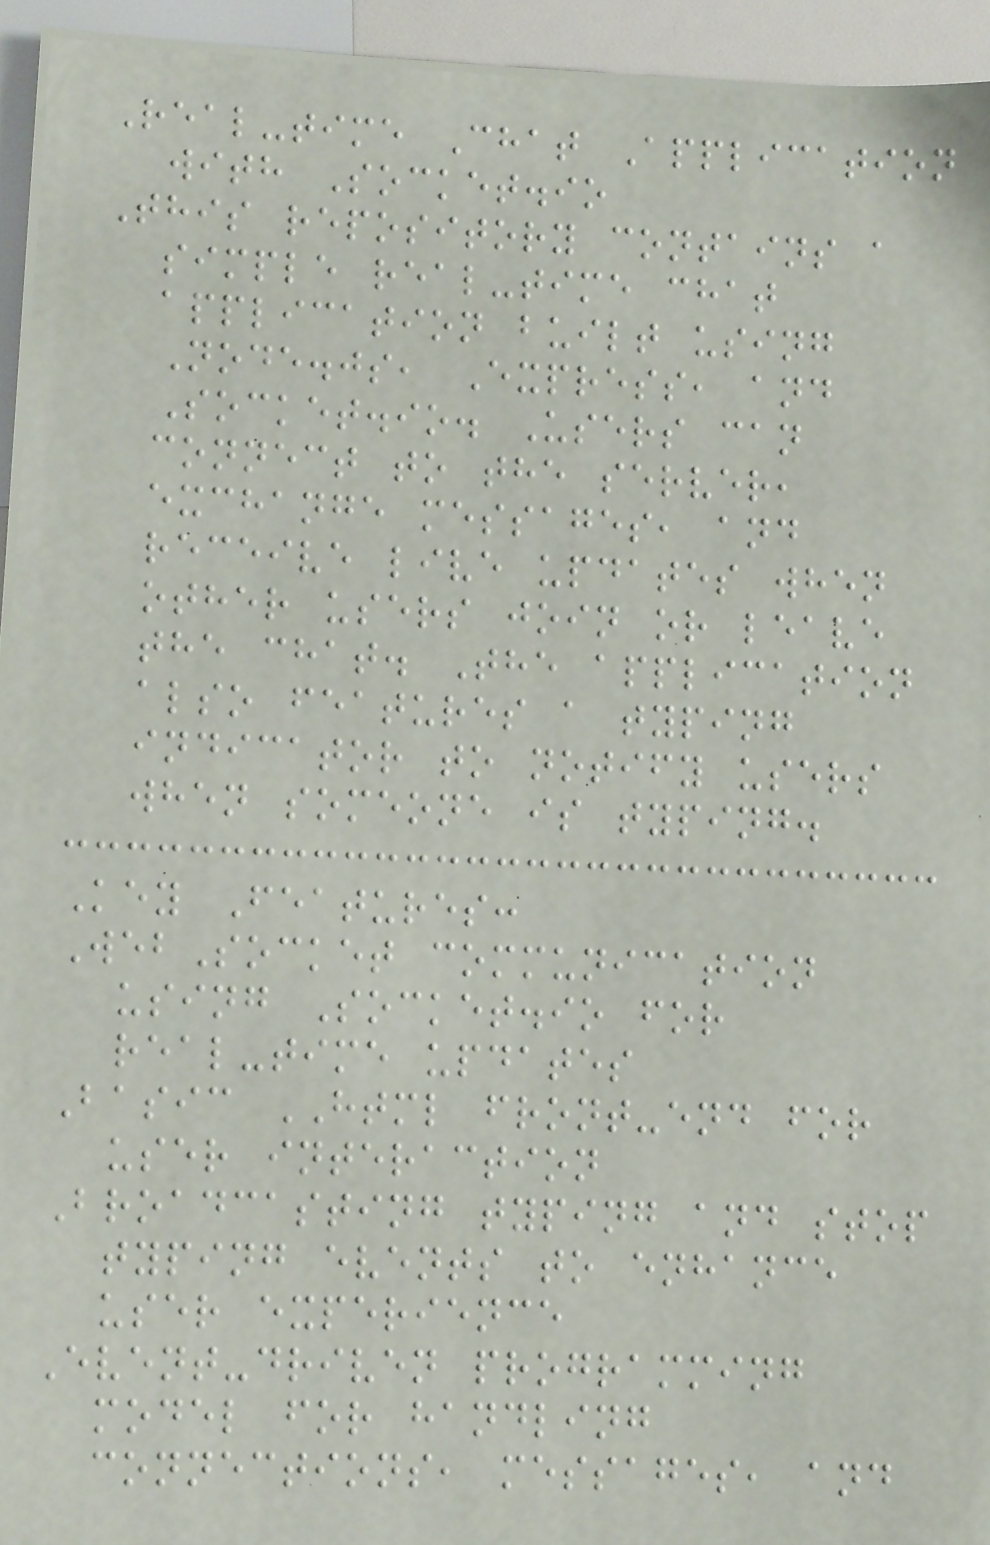Real-time Chat Application
with Socket.io
This repository contains a
simple real-time chat
application built using
Node.js, Express, and
Socket.io. Users can
connect to the server,
exchange messages, and
receive live updates when
other users join or leave
the chat. The application
also features a typing
indicator to notify users
when someone is typing.
Key Features:
WebSocket communication
using Socket.io for
real-time updates
Basic HTML front-end for
user interaction
Broadcasting typing and stop
typing events to enhance
user experience
Event-driven programming
model for handling
connections, messages, and
